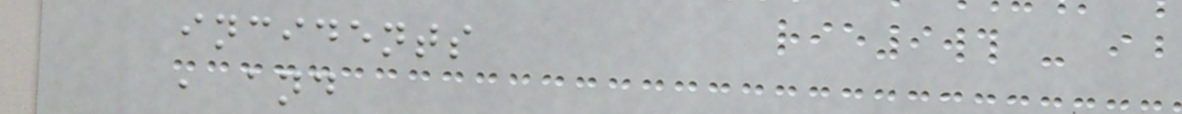incidents
, and
